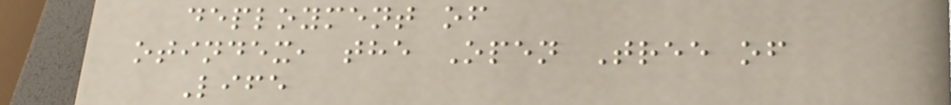deployment of
otindex, the Open Tree of
Life
